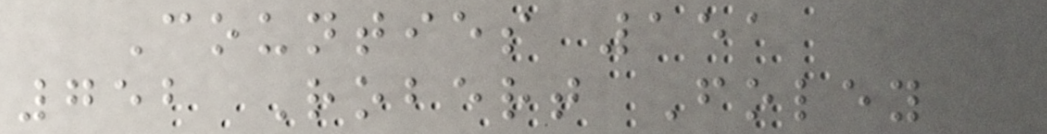Counties 151
752 Robert Foley
